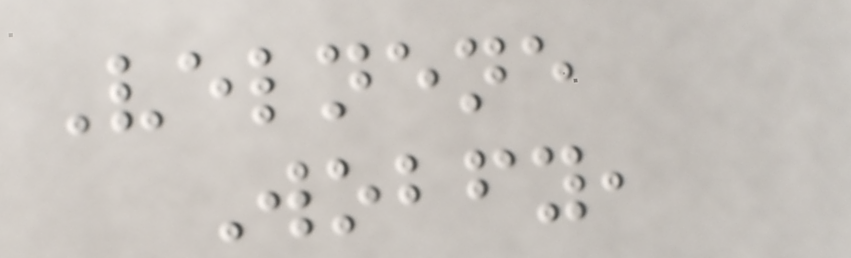Velnene
Wobfy,
